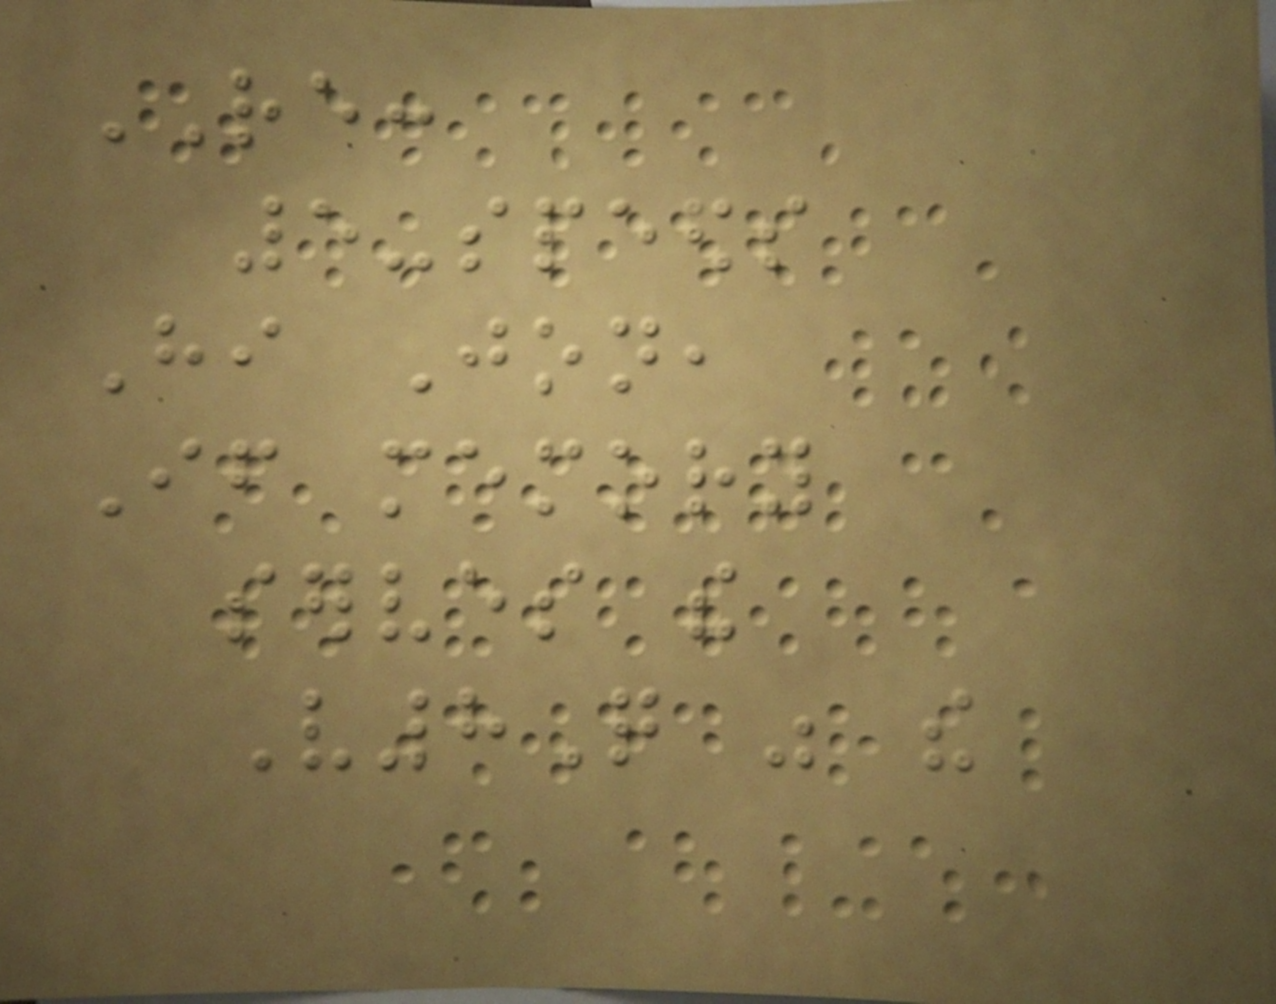RE:
5-speeds
Hi Jon,
If memory
serves the
V8Q was the
